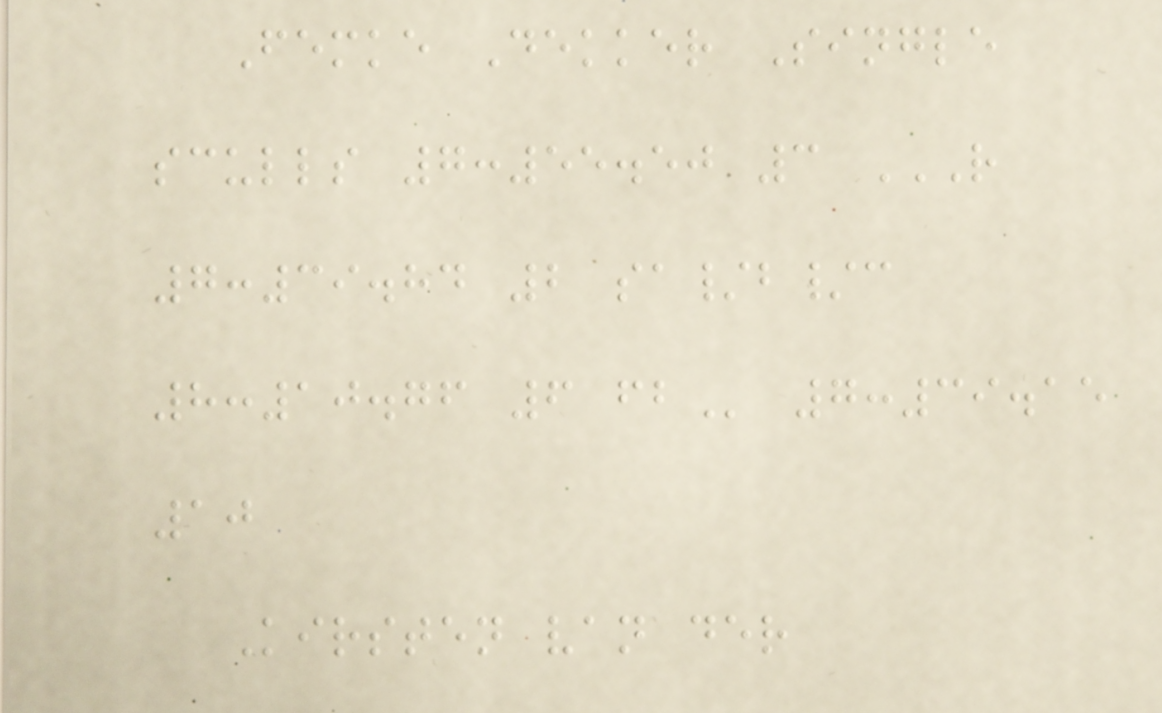Femke Dekker Single
sculls 7:55.50 3 R
7:39.84 2 SA/B/C
8:10.76 6 FB 7:39.15
10
Kirsten van der
